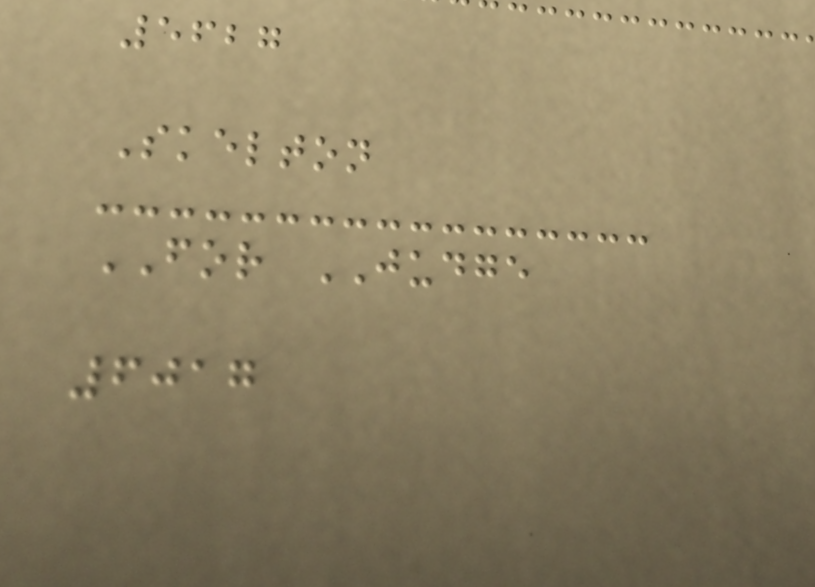5627
Skelton
FOR JUDGE
6017
